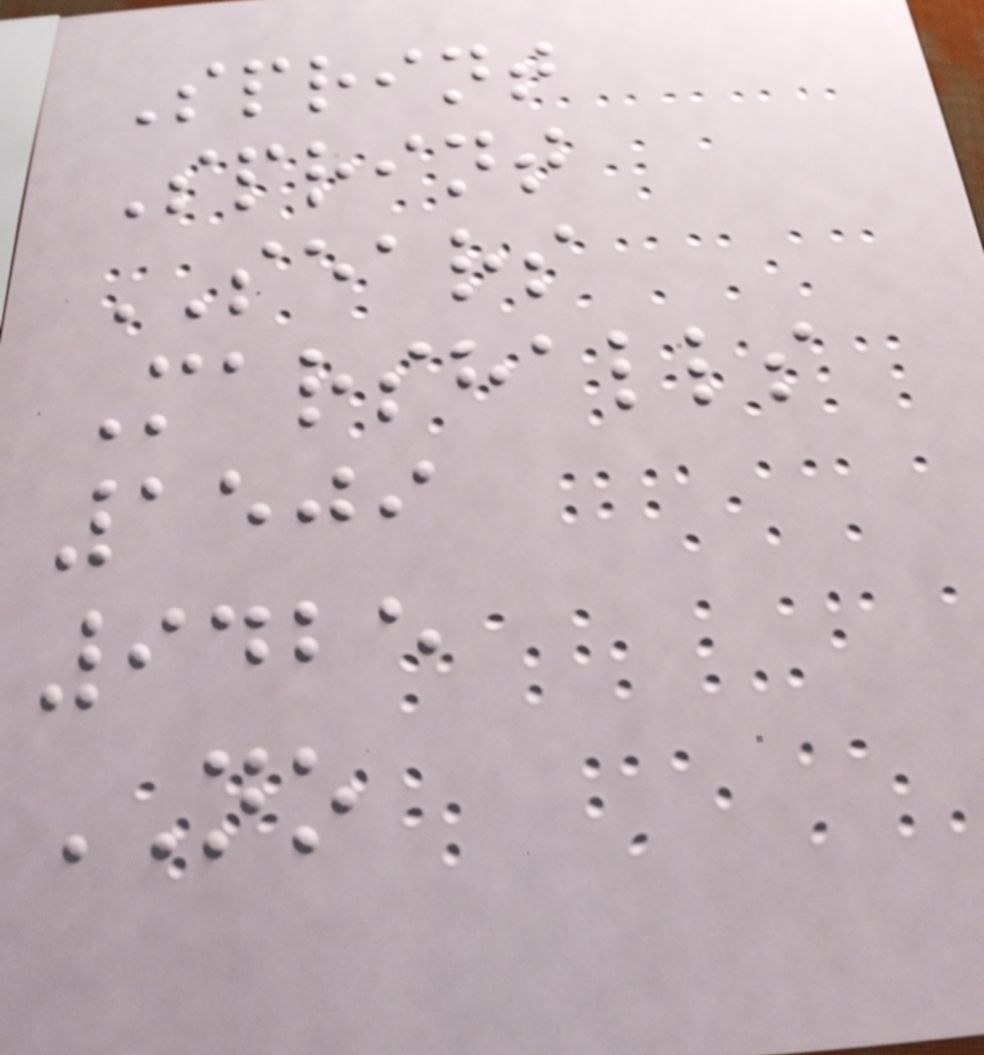Sprint
Sprint
SEARS
Marshalls
1509
9425
NO
